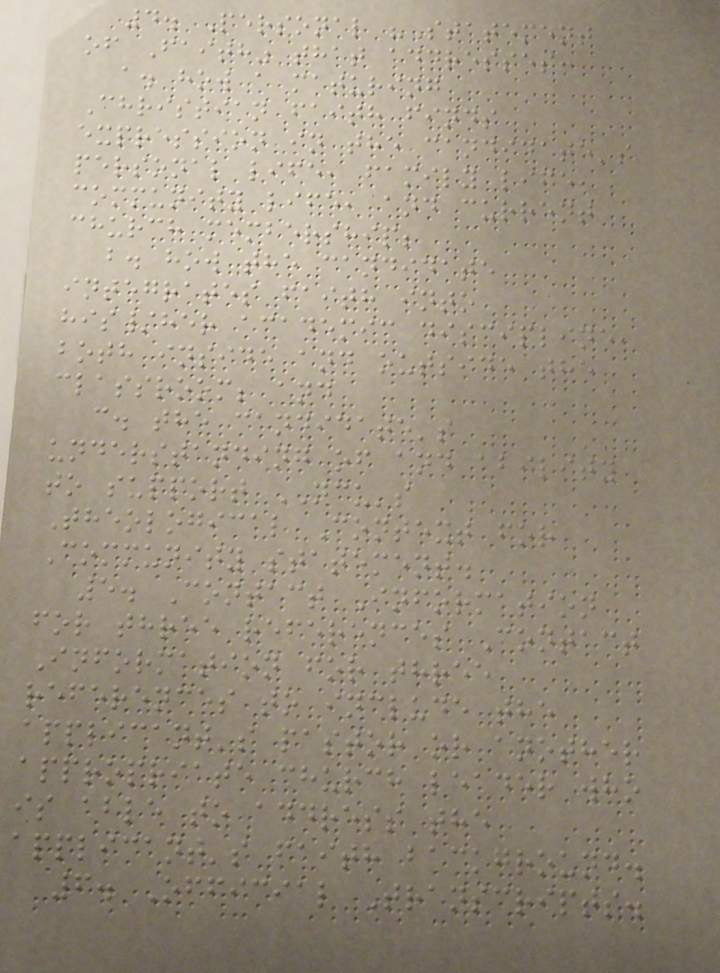4. Personal "Statement
of Faith" that addresses:
a. how a maturing
Christian faith finds
expression in the candidate's
personal life, family life,
community life, and current
church membership;
b. how the candidate
integrates faith into
his/her academic discipline,
both inside and outside the
classroom; and
c. the candidate's
understanding of and ability
to support NCU's
Theological Context for
Community statement.
5. Contact Information
for three references Contact
Information for three
references to include the
applicant's pastor or another
appropriate church leader who
is able to address the
applicant's faith background.
6. Official Transcripts.
